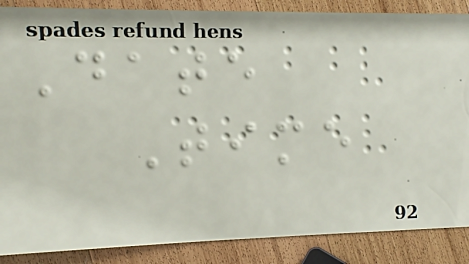Date
Time
